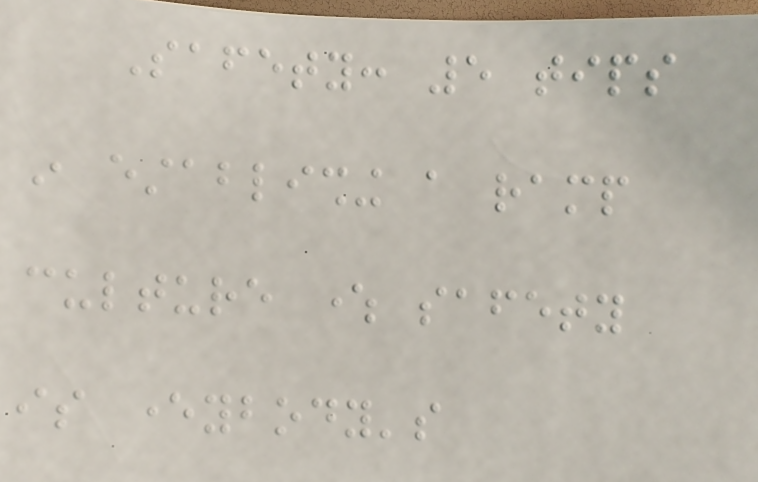Safety: 5 tips
in establishing a ramp
culture where safety
is everybody's
